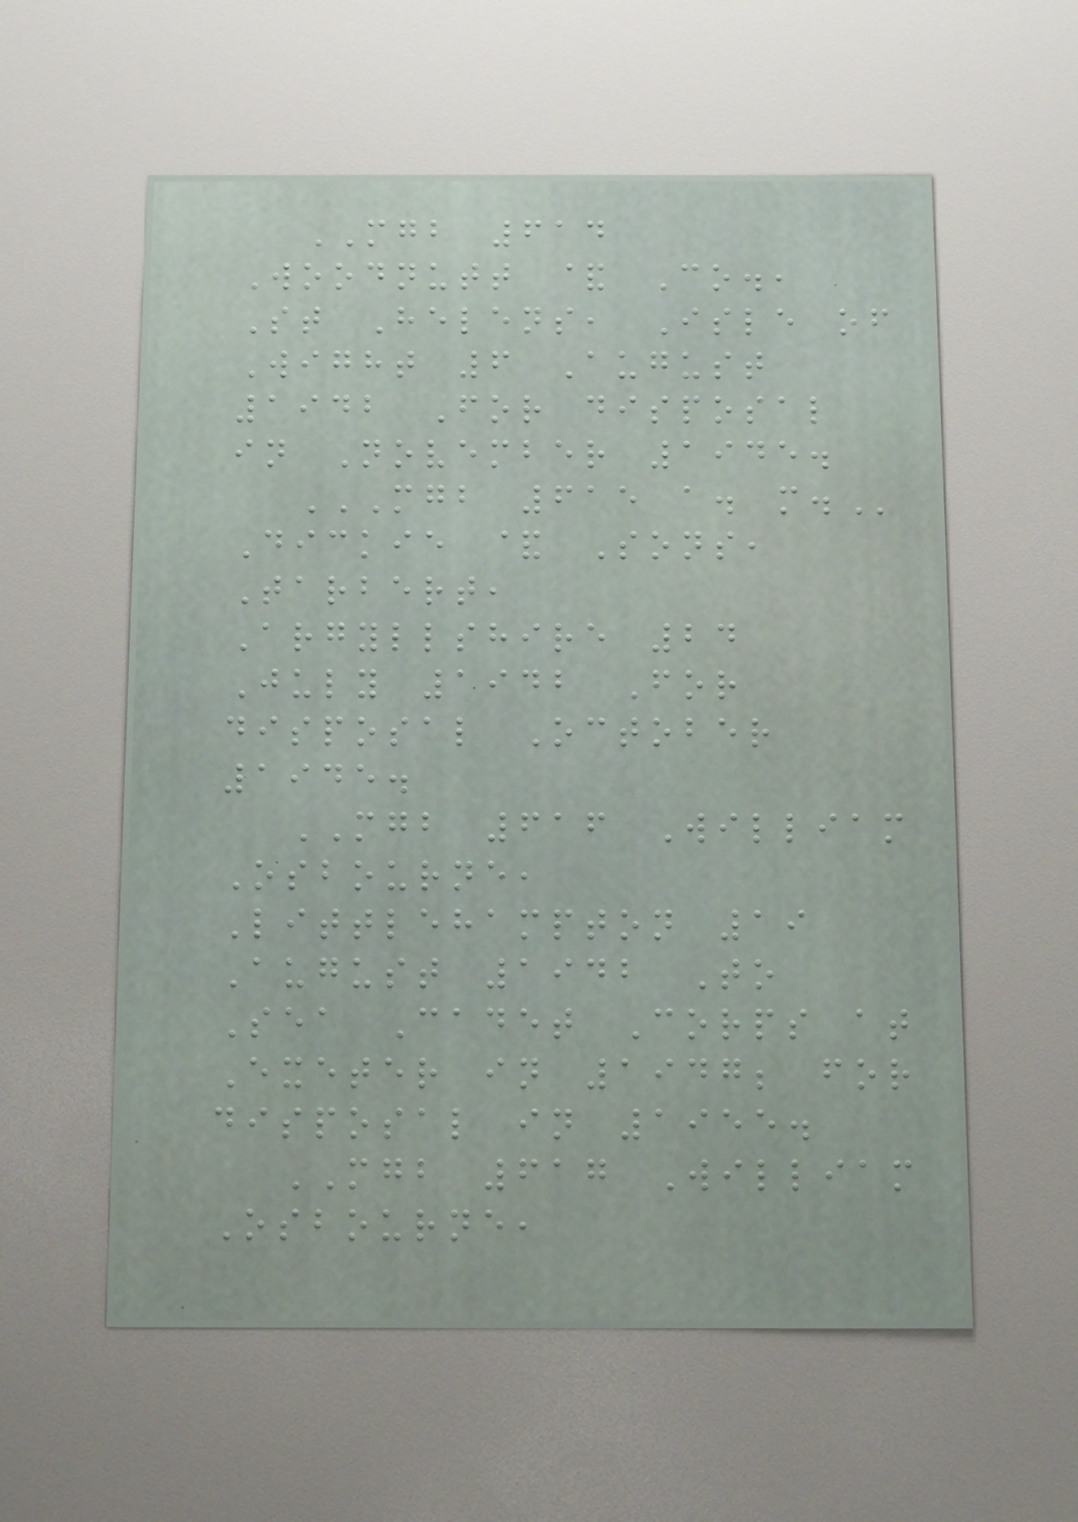MGB 614
Woodnutt & Co.,
St Helens, Isle of
Wight 6 August
1942 For disposal
in November 1945.
MGB 615 A. M.
Dickie & Sons,
Tarbert,
Argyllshire 24
July 1942 For
disposal October
1945.
MGB 616 William
Osbourne,
Littlehampton 19
August 1942 To
Sea Cadet Corps at
Exeter in 1947; for
disposal in 1955.
MGB 617 William
Osbourne,
